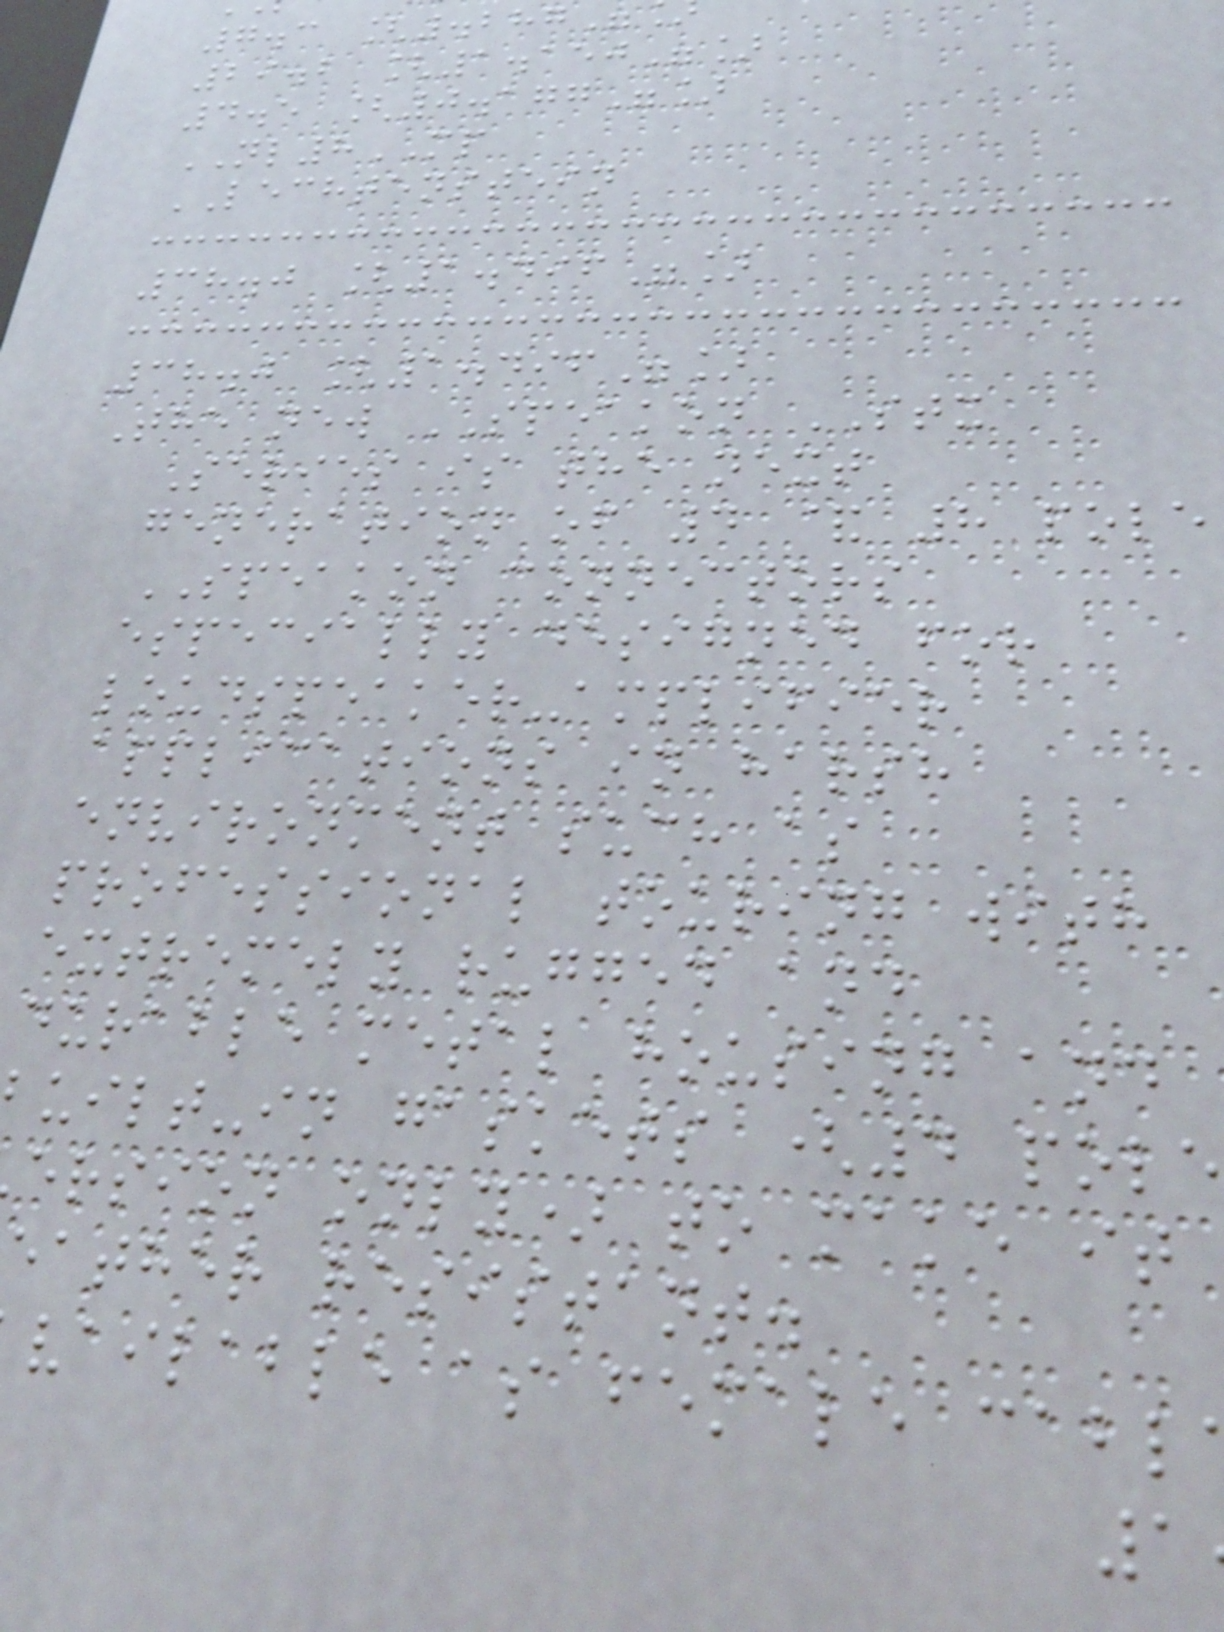7.3 [.287
29.2 [1.150"]
4.5 [0.177"]
NL8MP
LECHTENSTEIN
38.0 [1.496"]
38.0 [1.496"]
The new SPEAKON STX
Series is the next
generation of 4 & 8 pole
SPEAKON connectors
especially designed for
loudspeaker-amplifier
applications in harsh
environment such as
professional touring with
extremely rugged and
durable metal housing and
uilt-in gaskets (4 pole
ersion only) to make it
eather resistant.
vailable as female cabl
